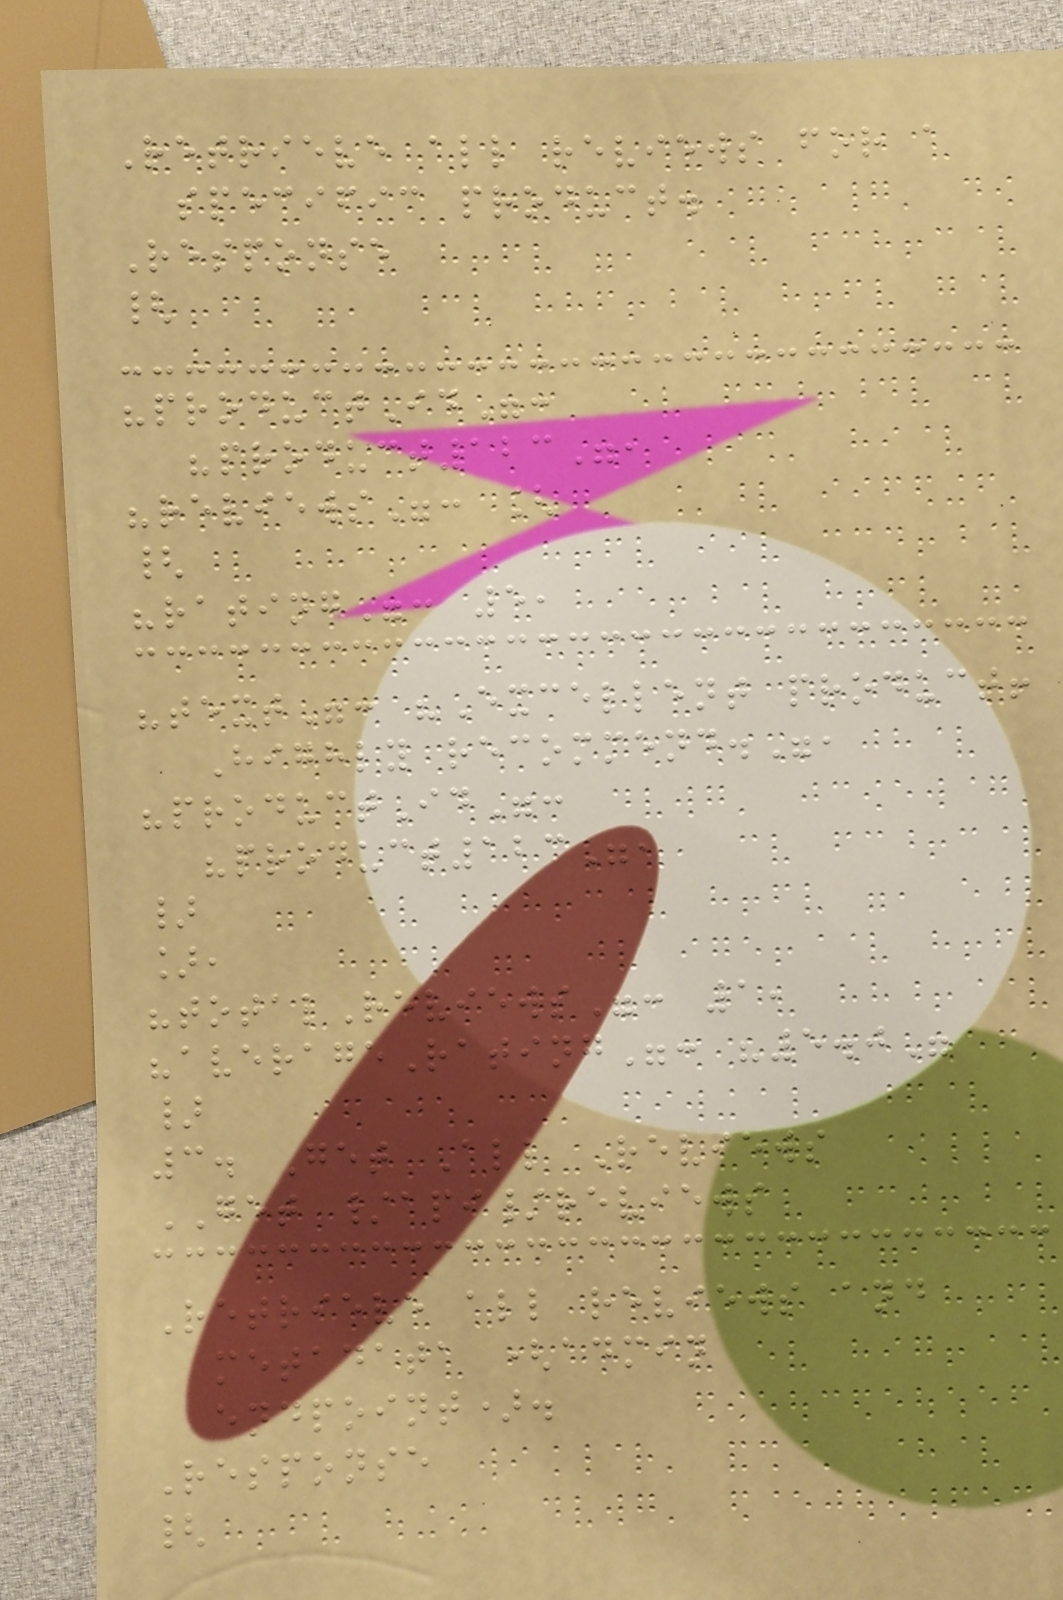Retrieve all reviews for a
specific product.
Response
{
"productId":
"product123",
"reviews": [
{
"rating": 5,
"text": "Excellent product!
Highly recommend.",
"productId":
"product123",
}
],
"totalReviews": 1,
"averageRating": "5.0"
}
3. Get All Reviews
GET /api/reviews
Retrieve all reviews and
metadata (admin
endpoint).
Response
{
